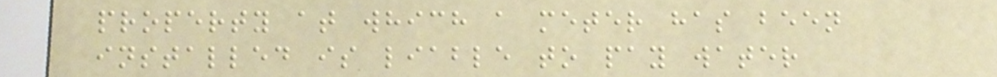property at which a meter has been
installed is liable to pay water
